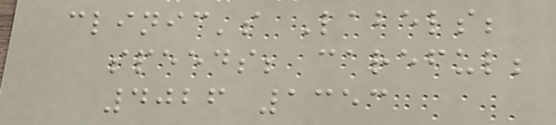clinic's Labels;
speeds; careful;
4026 1353
